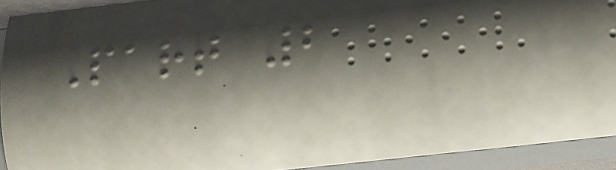Part 2
